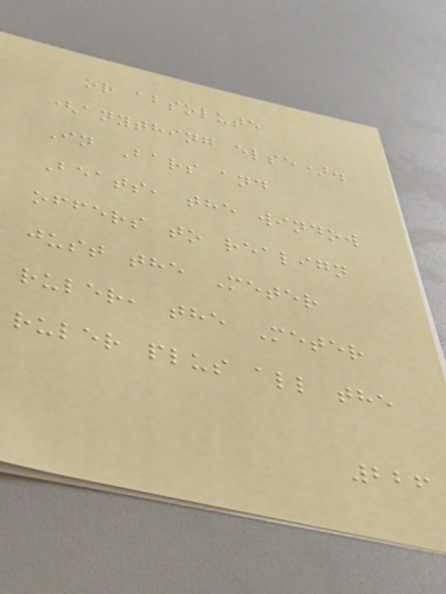or absolute
(anything else).
In Bars and
Beats, the window
offers to realign
just the Meter
ruler, the Meter
ruler plus all the
226
